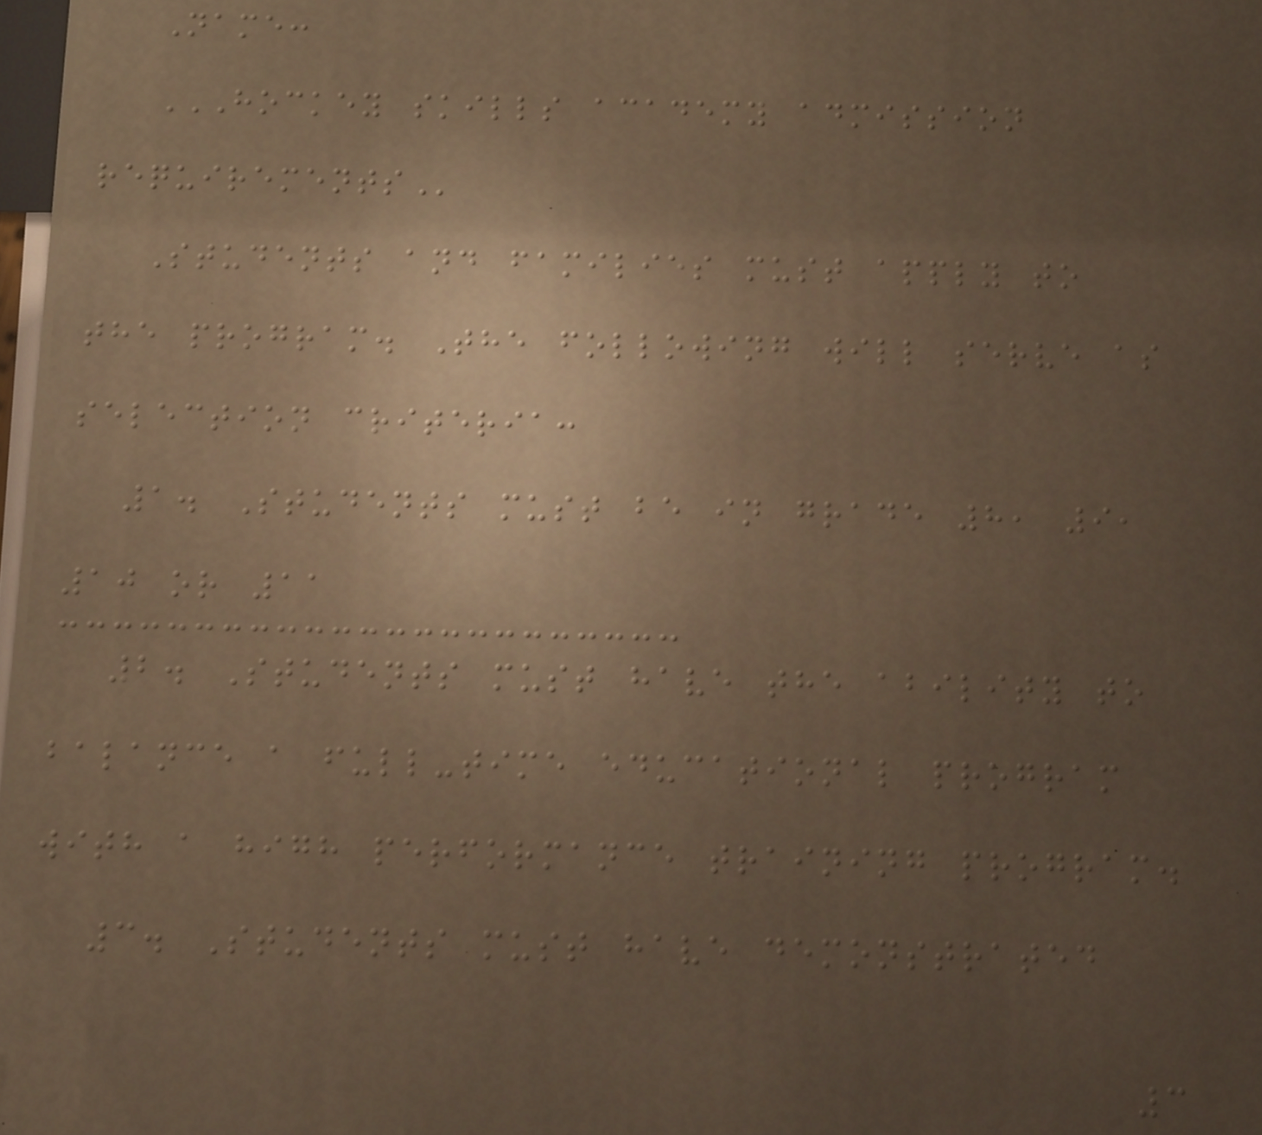Name:
HOCKEY SKILLS ACADEMY ADMISSION
REQUIREMENTS
Students and families must apply to
the program. The following will serve as
selection criteria:
1. Students must be in grade 8, 9,
10 or 11
2. Students must have the ability to
balance a full-time educational program
with a high performance training program.
3. Students must have demonstrated
3
